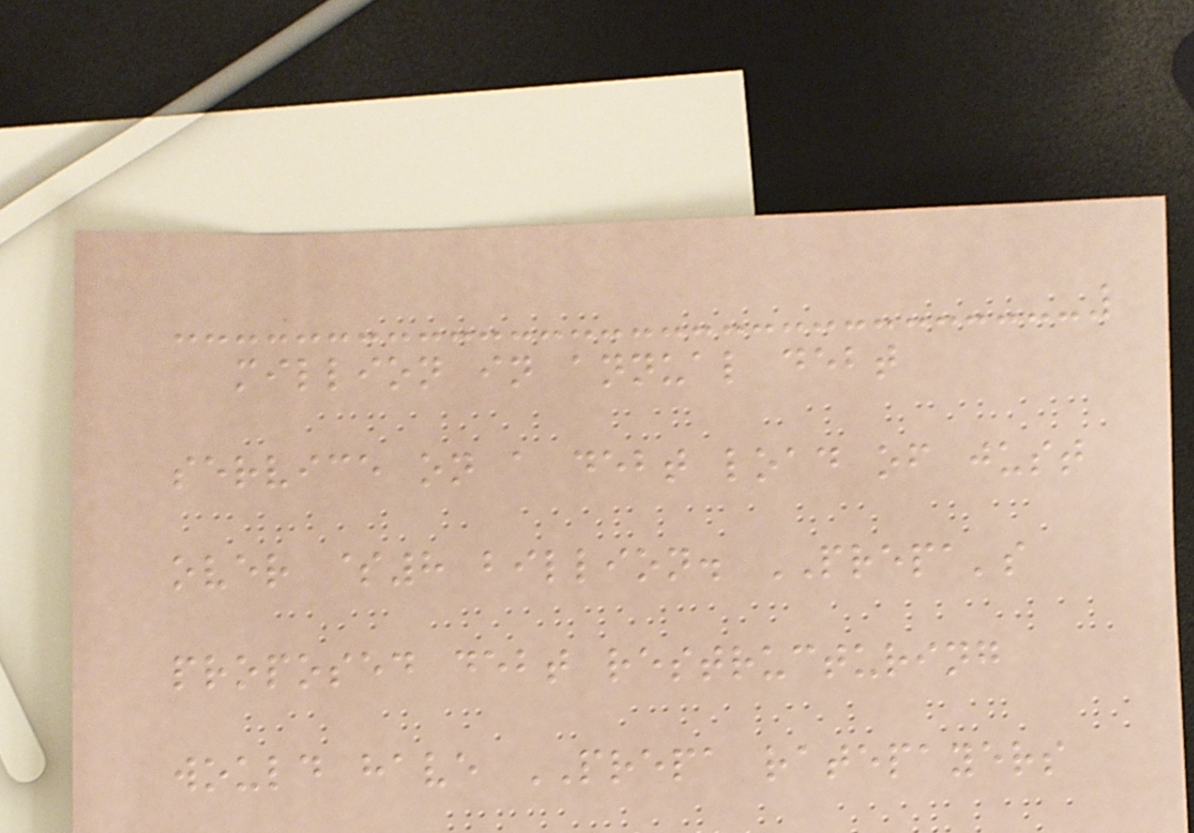million in annual debt
service on a debt load of just
over $8 billion. PREPA's
proposed debt restructuring
would have PREPA ratepayers
